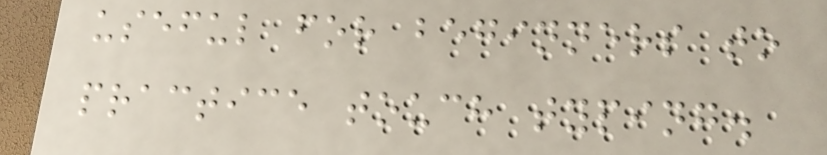useful for beginners to
practice touch typing.
